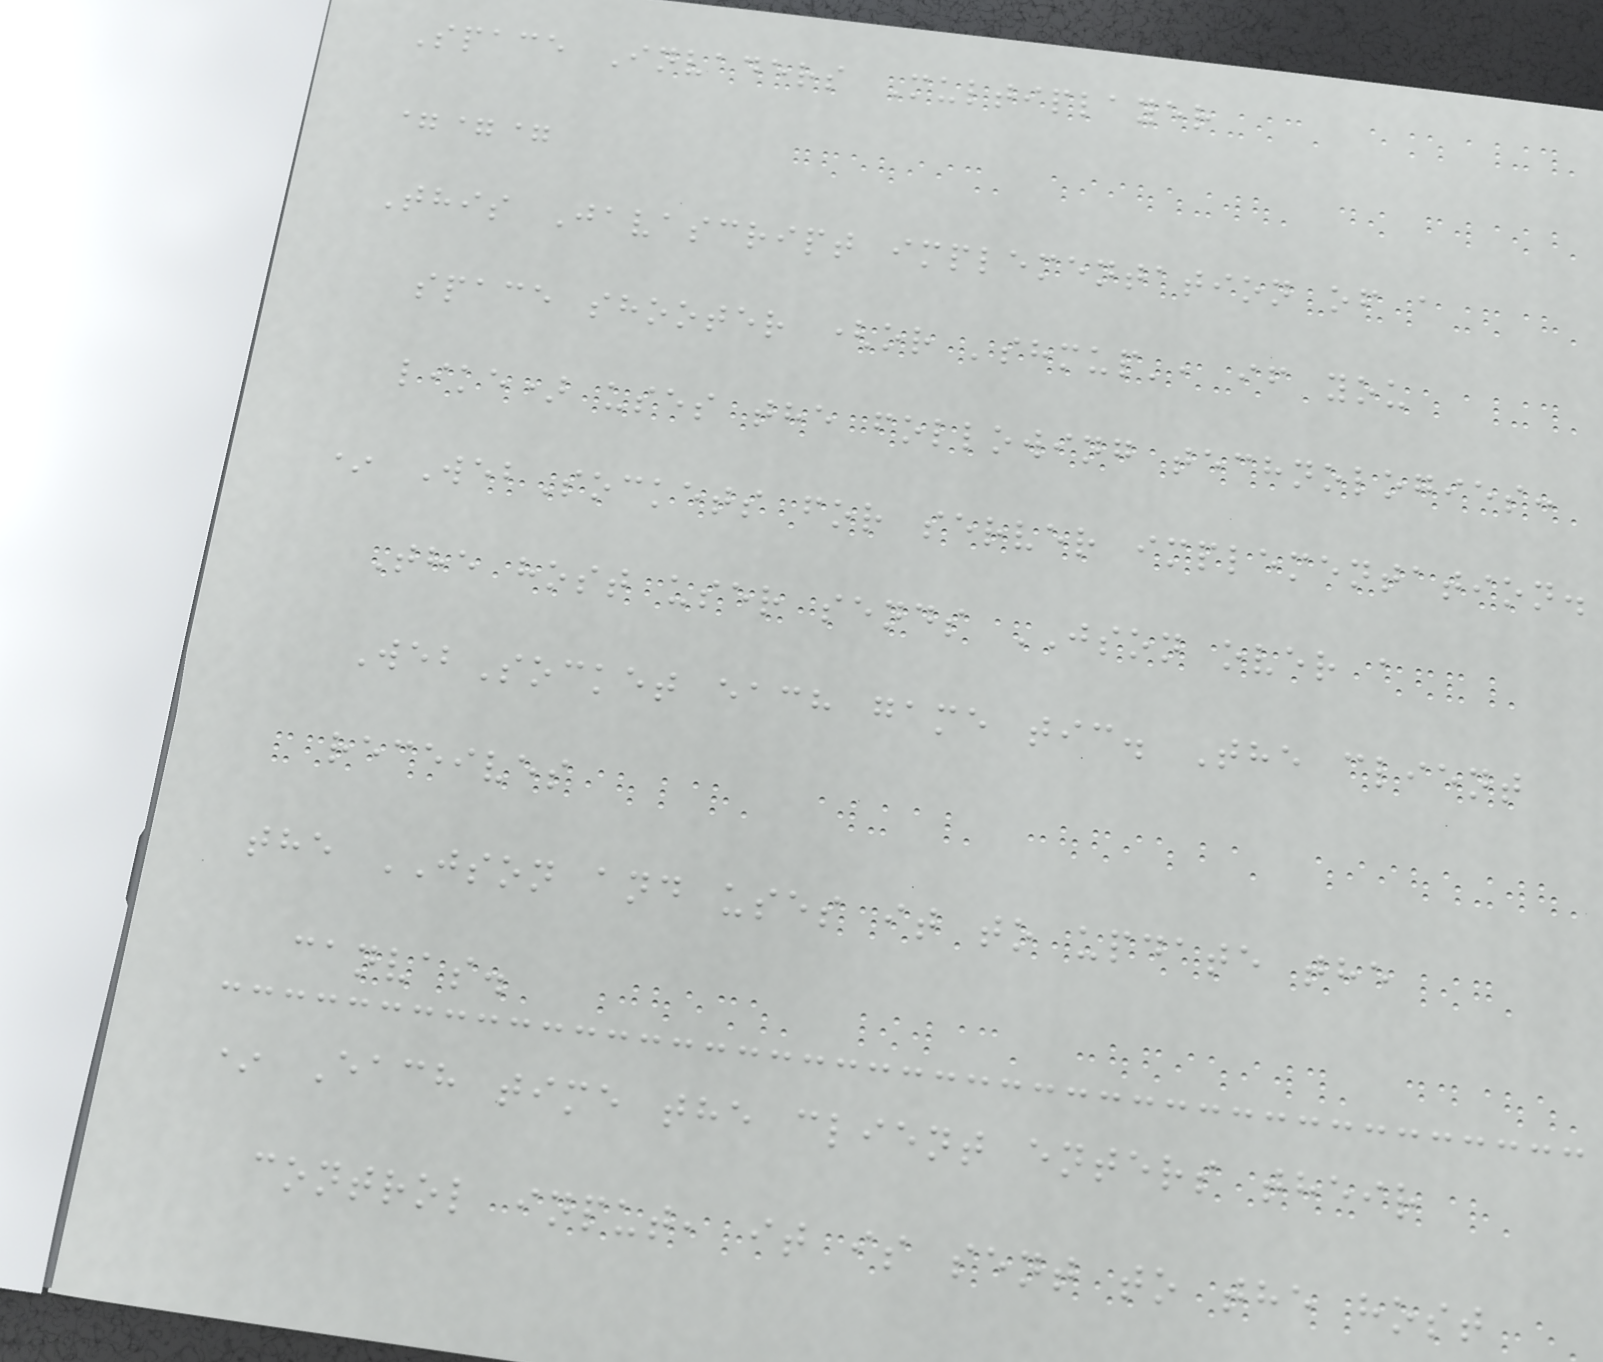Space Invaders Multiplayer
===
This Javascript implementation of a
space shooter (or 'shmup', if you
like) uses the following technologies:
* WebSockets for server implementation.
The host user sends JSON over a
WebSocket each game tic. The client
receives
the JSON and uses it to update the
canvas.
* Each time the client enters their
control input, it is sent to the host
